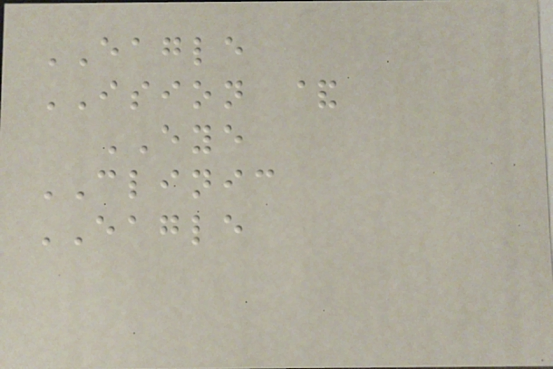EAGLE
ISION &
EYE
CLINIC
EAGLE
